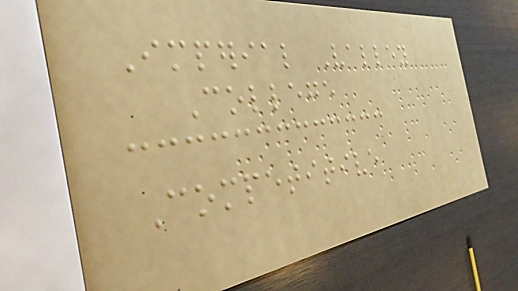Imperial Valley
College
Competitive
